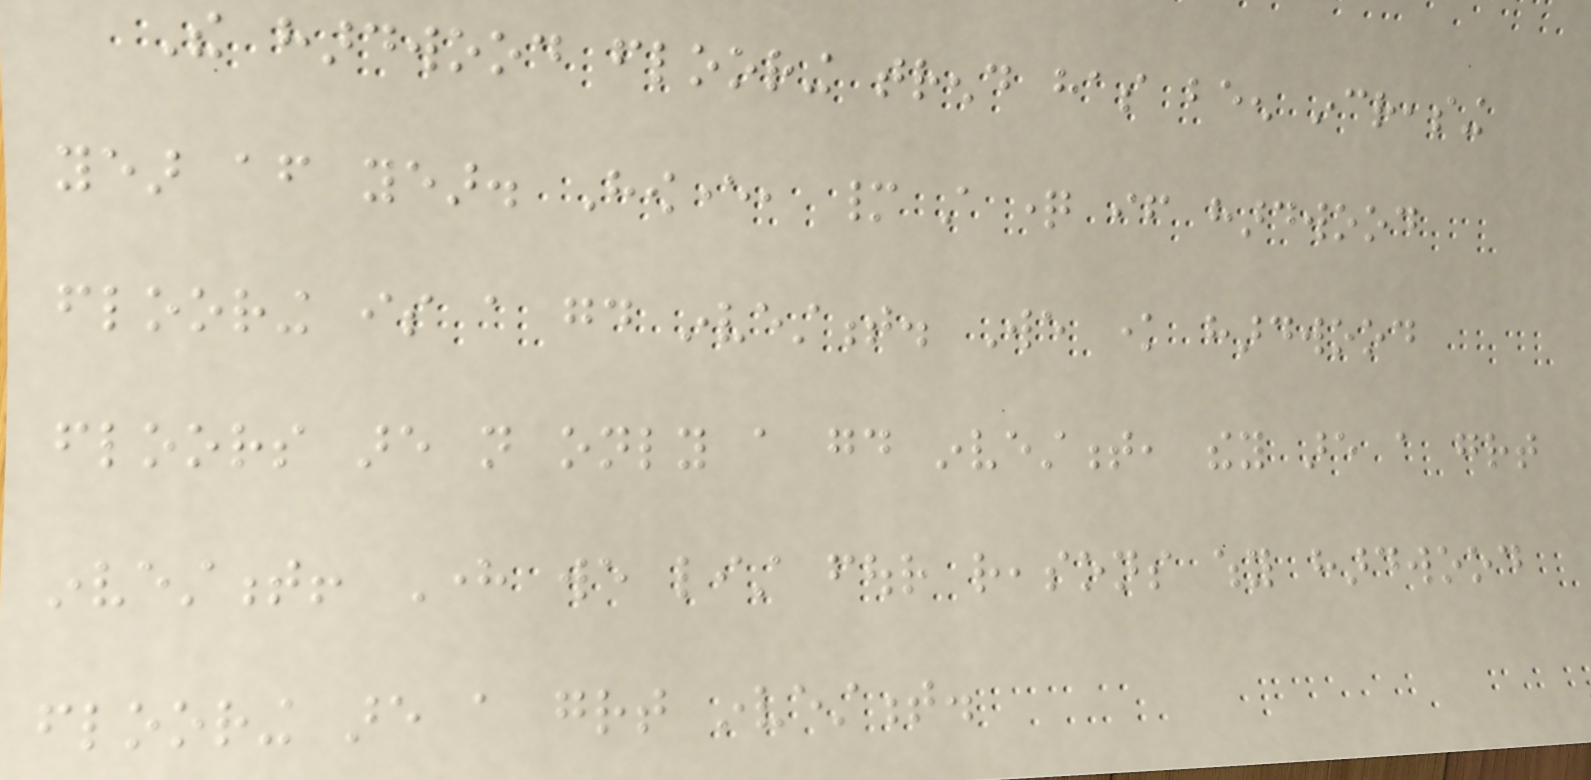The hardwood flooring trend has been increasing
year after year. However, many still question if hardwood
flooring is a good investment. We know hardwood
floors are not only a good investment, they are a great
investment! Here we list four reasons why hardwood
flooring are a great investment.
